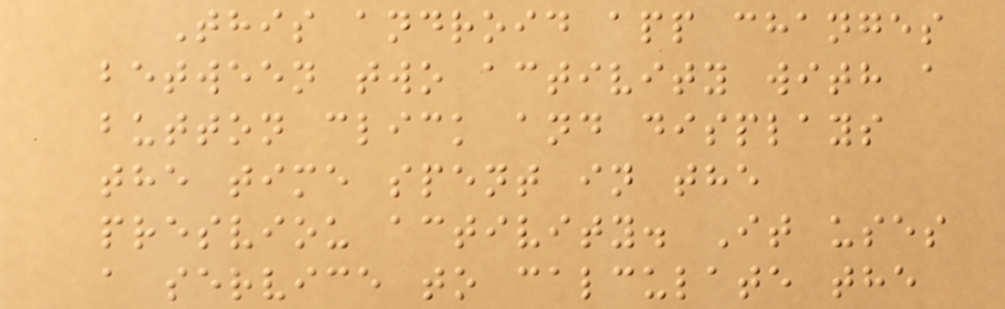This android app changes
between two activity with a
button click and displays
the time spent in the
presviou activity. It uses
a service to calculate the
